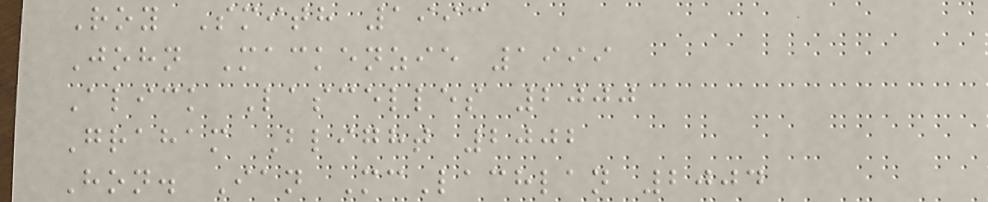Roy Smith 1993
John Mackenzie 1999
Alick Lascelles 2000
Graham Blight 2002
Hon. Ian McLachlan 2004
